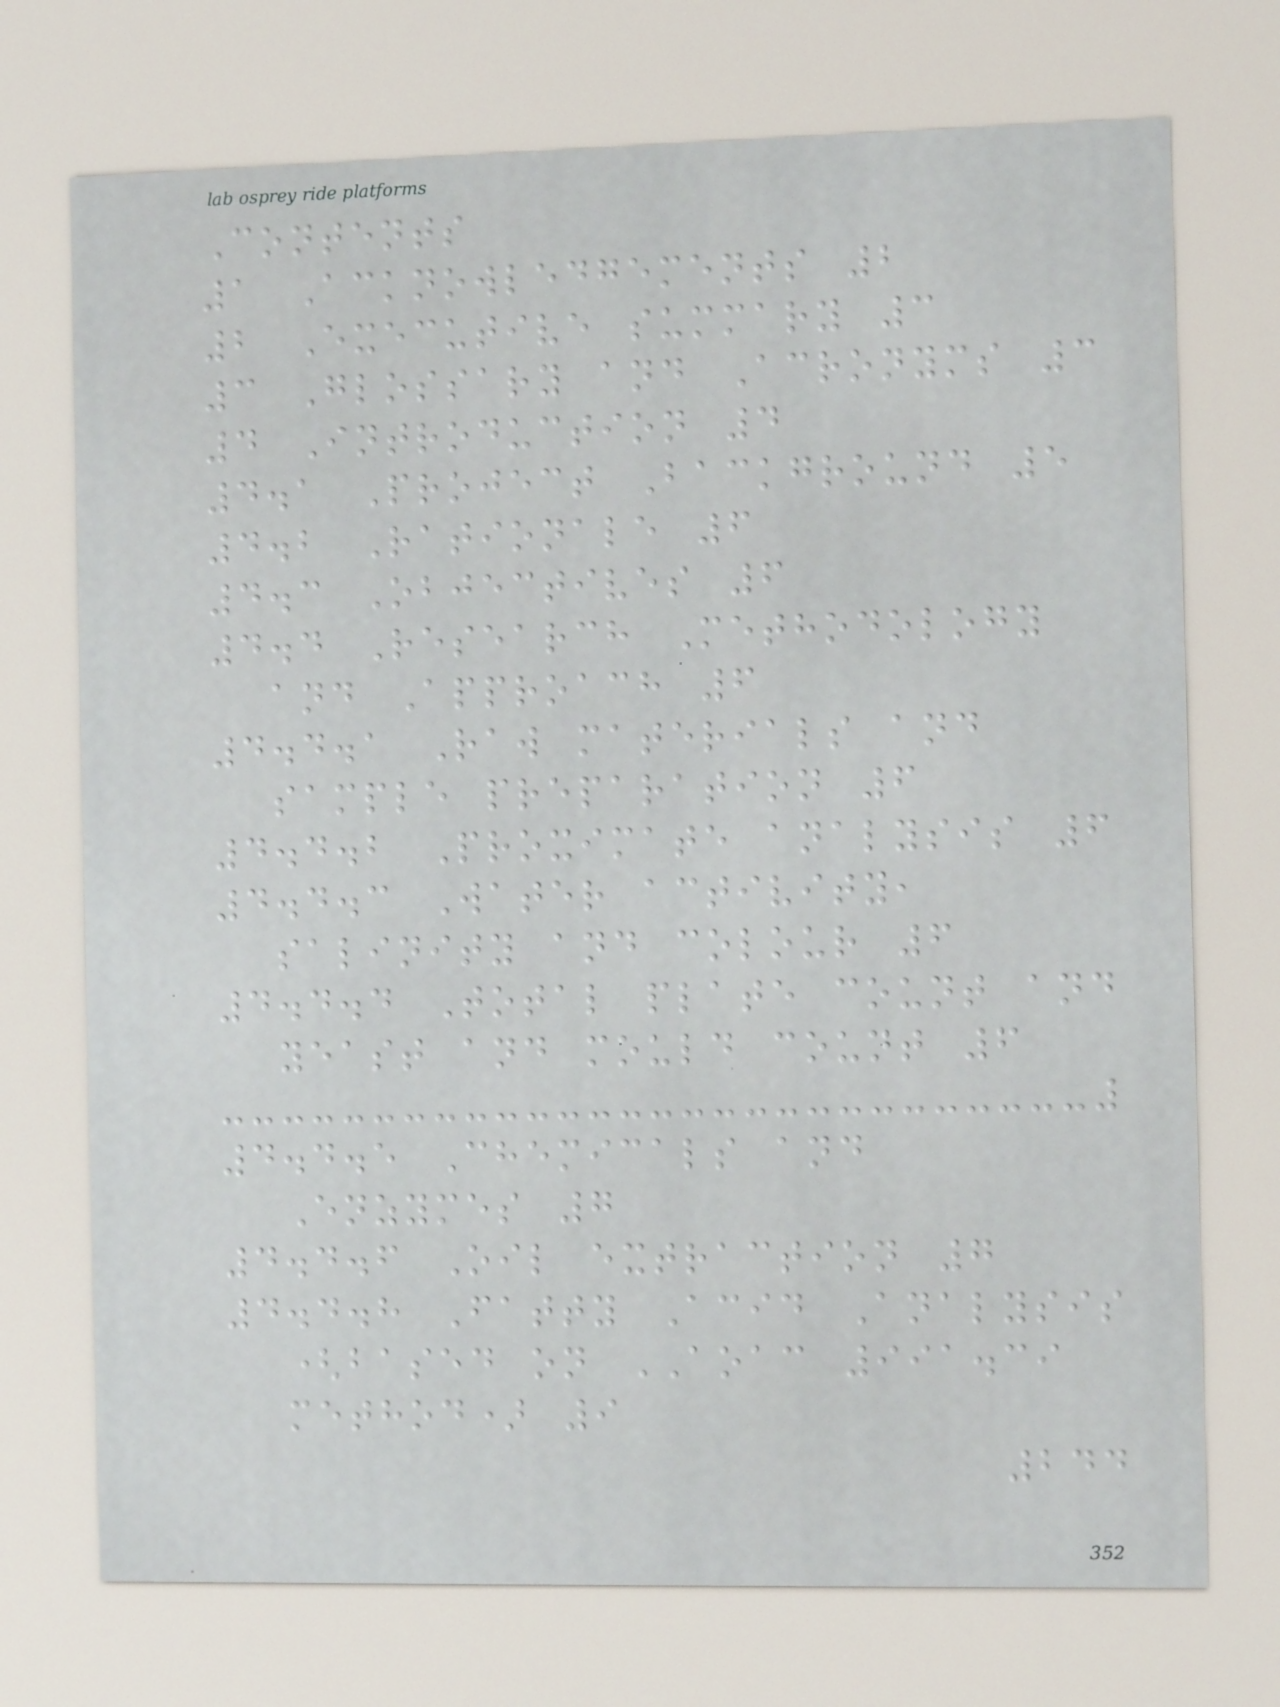Contents
1 Acknowledgements 2
2 Executive summary 3
3 Glossary and Acronyms 3
4 Introduction 4
4.1 Project Background 5
4.2 Rationale 6
4.3 Objectives 6
4.4 Research Methodology
and Approach 6
4.4.1 Raw materials and
sample preparation 6
4.4.2 Proximate analysis 6
4.4.3 Water activity,
salinity and colour 6
4.4.4 Total plate count and
yeast and mould count 6
4.4.5 Chemicals and
Enzymes 7
4.4.6 Oil extraction 7
4.4.8 Fatty Acid Analysis
(based on AOAC 991.39
method) 9
244
